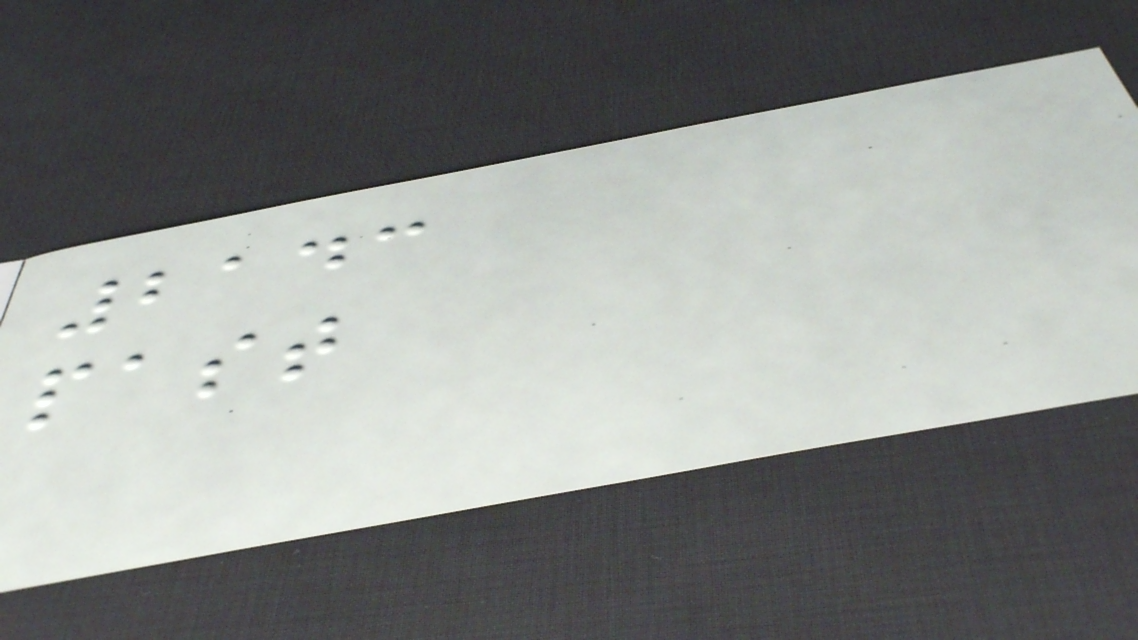2143
past
